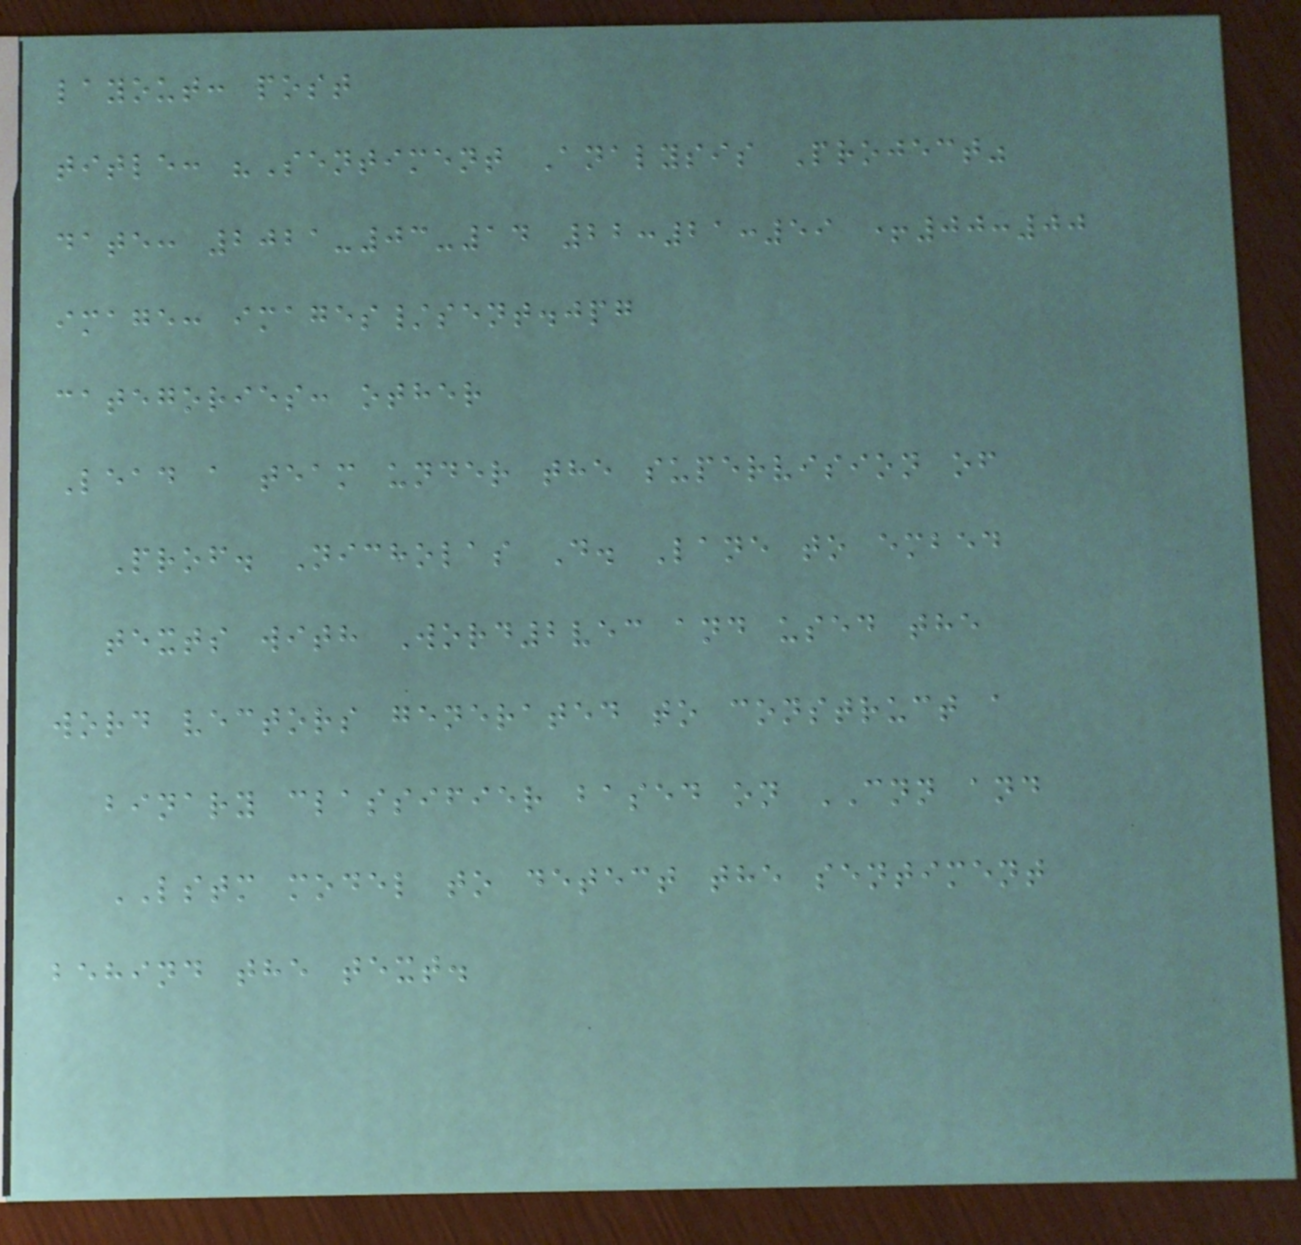layout: post
title: "Sentiment Analysis Project"
date: 2021-03-14 22:21:59 +00:00
image: images/sent.jpg
categories: other
Lead a team under the supervision of
Prof. Nicholas D. Lane to embed
texts with Word2vec and used the
word vectors generated to construct a
binary classifier based on CNN and
LSTM model to detect the sentiment
behind the text.
